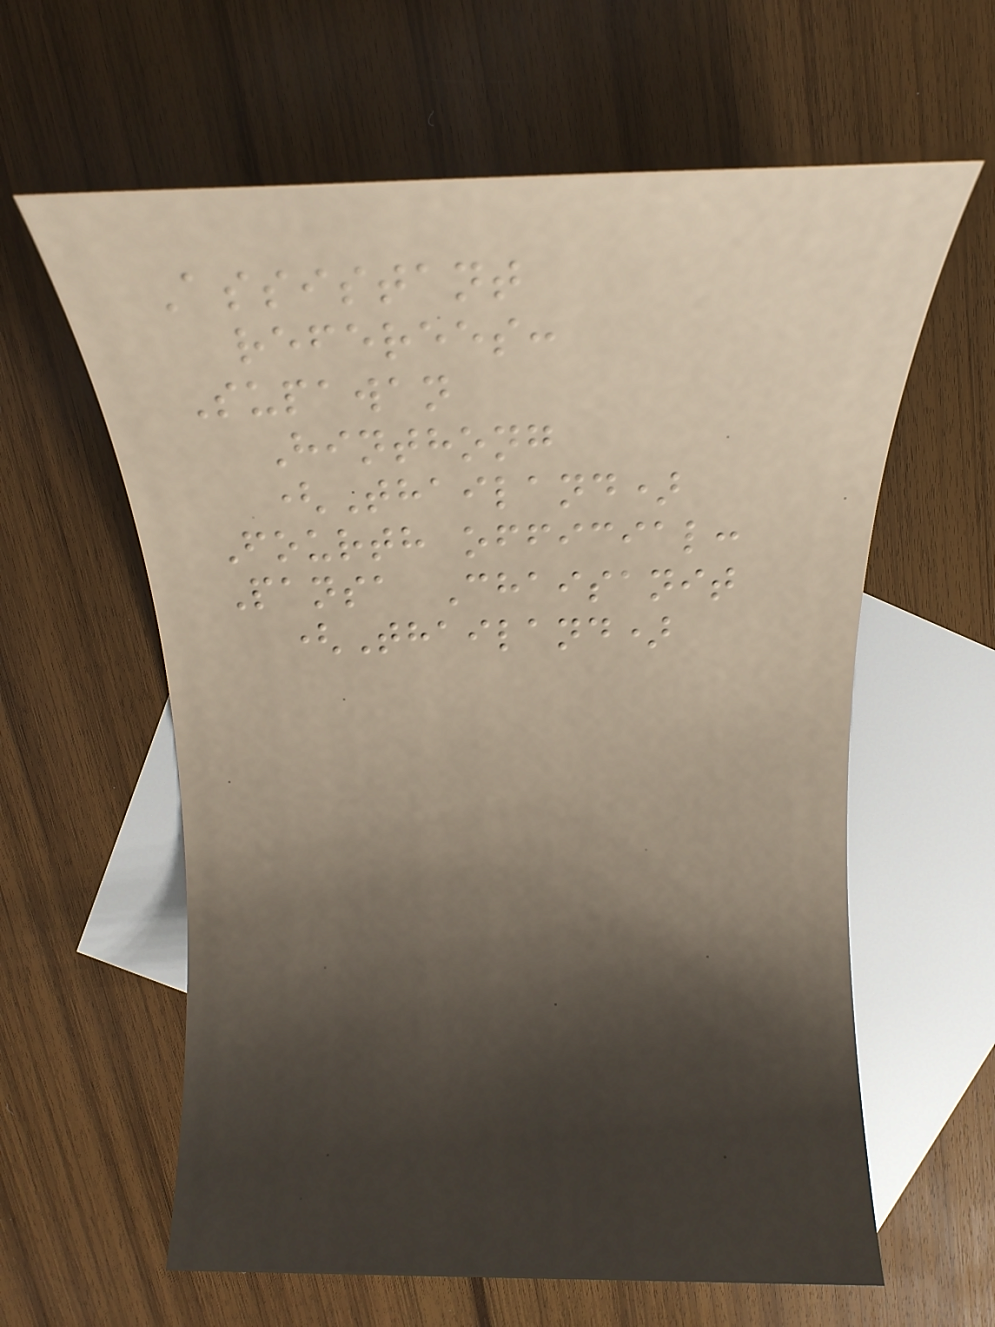Assistant
referees:
Supawan
Hinthong
(Thailand)
Fourth official:
Pansa Chaisanit
(Thailand)
